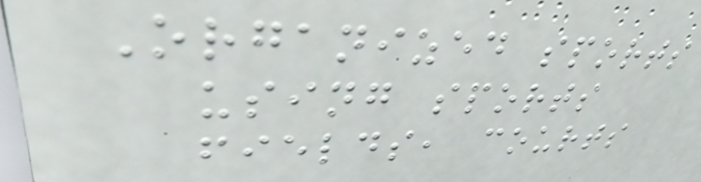Organized sports
using sports
fields, courts
